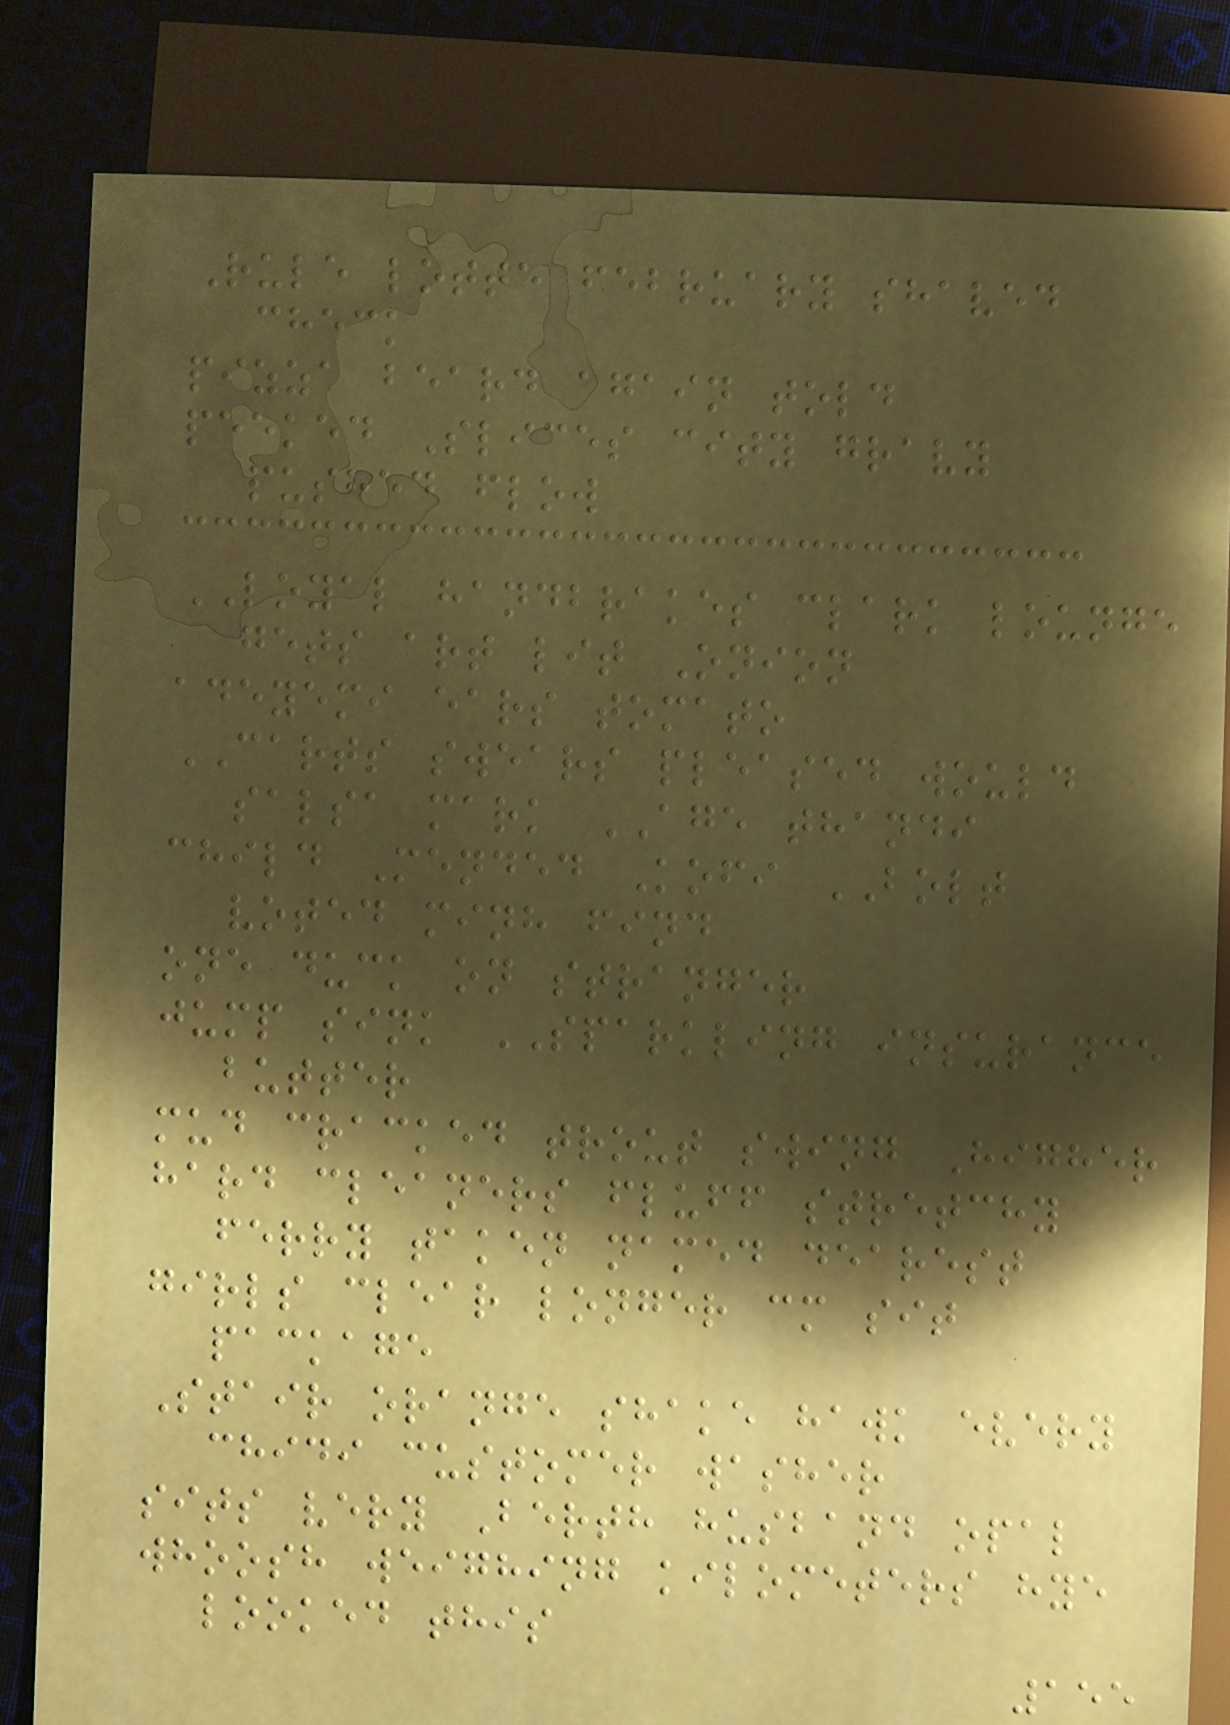Rule lotte february shaved
check
pizza beard again told
peeked Slices city gravy
pushed flow
LOYAL handbrakes clark lounge
gets art lit Onion
adeyemi ears tomato
CARTS swears pleased would
salsa mark AGE thandi
child Mended Kofi BOLT
voted minh find
one duck on stranger
jump sink SPARKLING insurance
butter
mud cracked trout swing Higher
hard cleaners fluff stretchy
ferry taken named dearest
girls clear longer cm sit
package
Stair orange shake hawk every
chidi customer washer
sits very Berth husband opal
whoosh weighing kilometers hye
looked this
155
